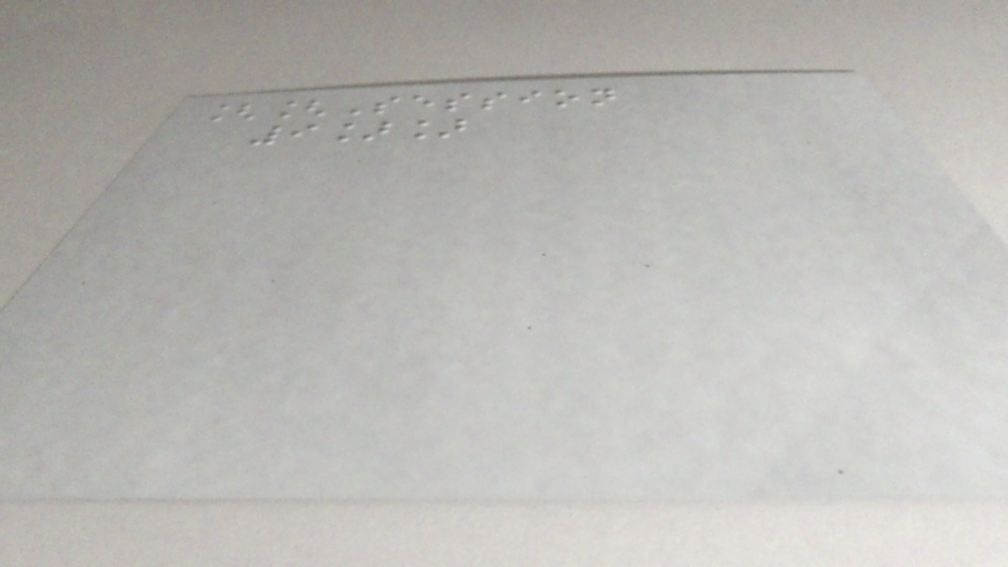[[Session
9]]
